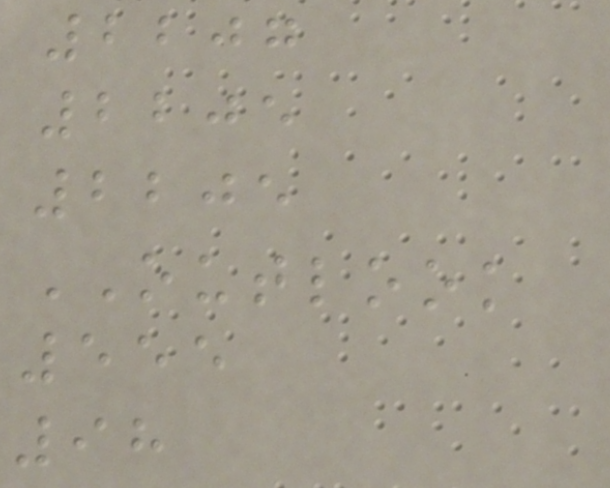2207
2205
2205
OUTLOOK
555
98
